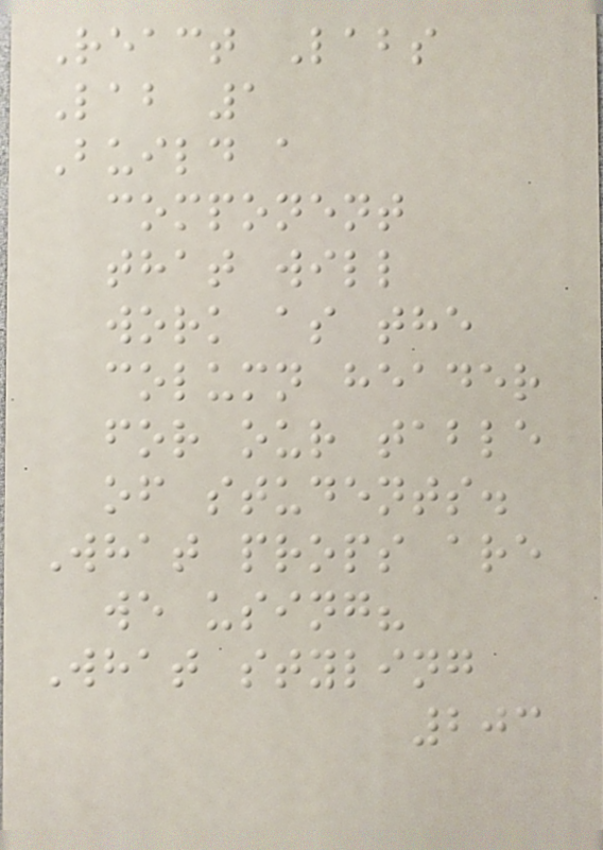React Labs
Lab 1
Build a
component
that will
work as the
column header
for our table
of students.
What props are
we using?
What styling
203
